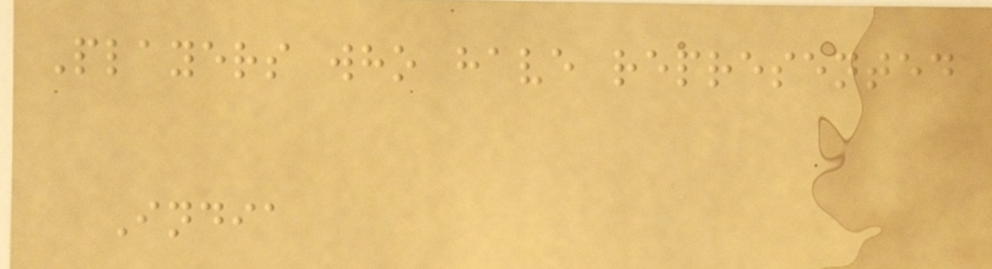Players who have represented
India
